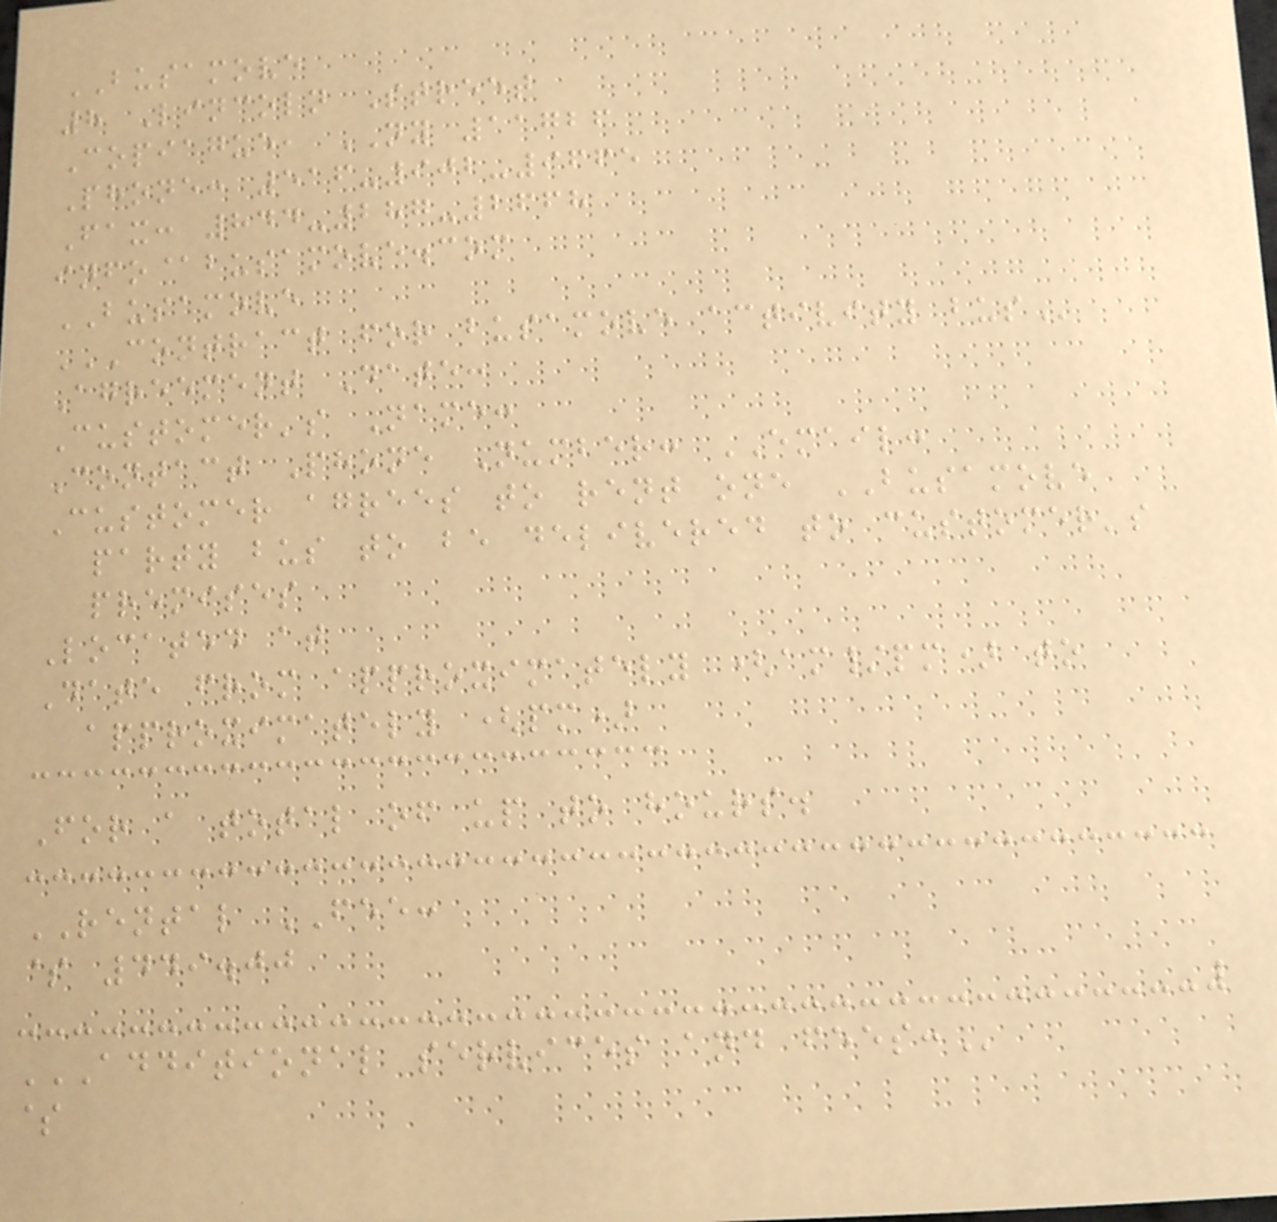BUSAMOVE
8 Lincoln Street
Copiague, NY 11726
Phone: 516-902-9665
Fax: 844-287-2668
info@busamove.com
BUSAMOVE
CONTRACT FOR BUSAMOVE ACTIVITY BUS
Agreement Date:
Customer's Name:
Contact Phone Number: EMAIL:
Customer agrees to rent one BUSAMOVE
party bus to be delivered to customer's
premises
Located at
Date from approximately (am/pm) to
approximately (pm)
For a total of up to hours.
RENTAL FEE:
$ 449.00
ADDITIONAL SERVICES AND FEES:
$
